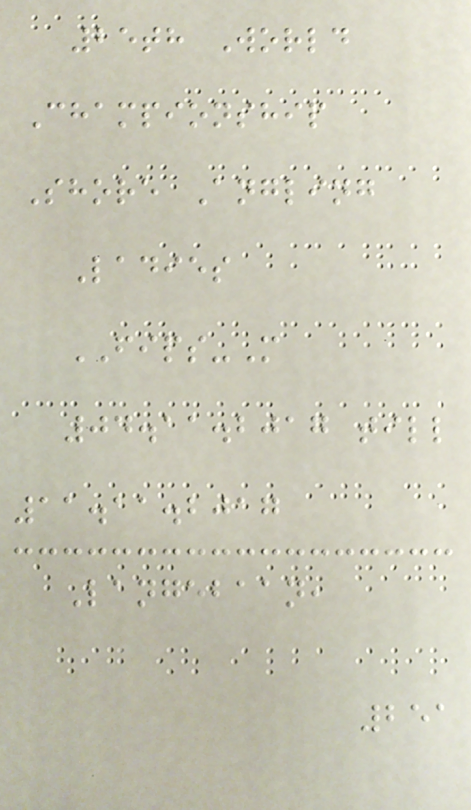25th World
Championship
Shore Angling
Ladies
FIPS-M
04.11.2017 till
11.11.2017
Langebaan,
251
